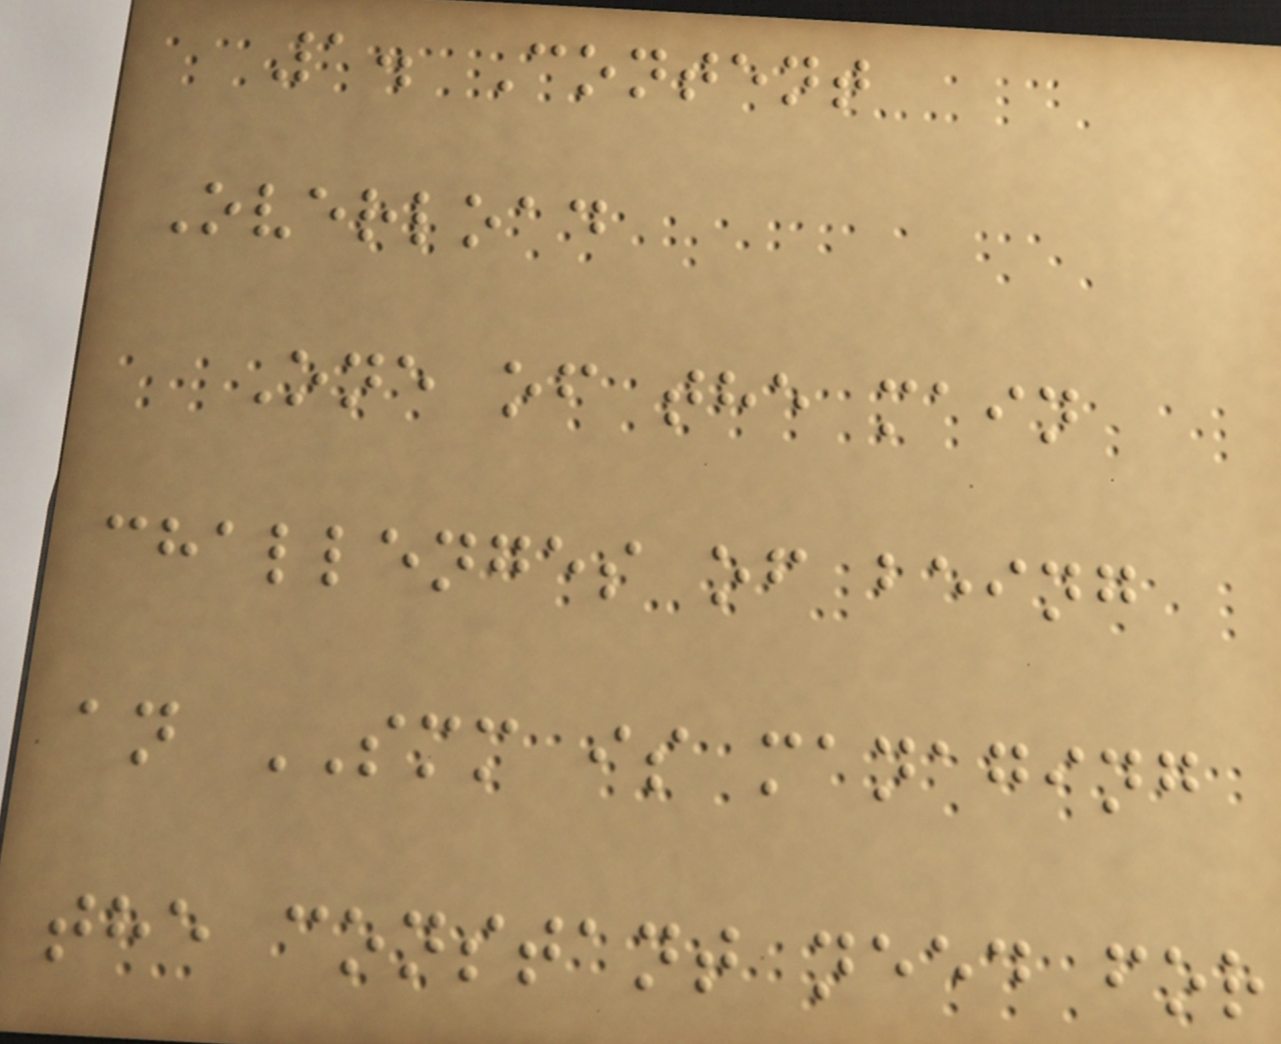1. Content
Overload
One of the main
challenges of being
an SMM is managing
the constant need for
